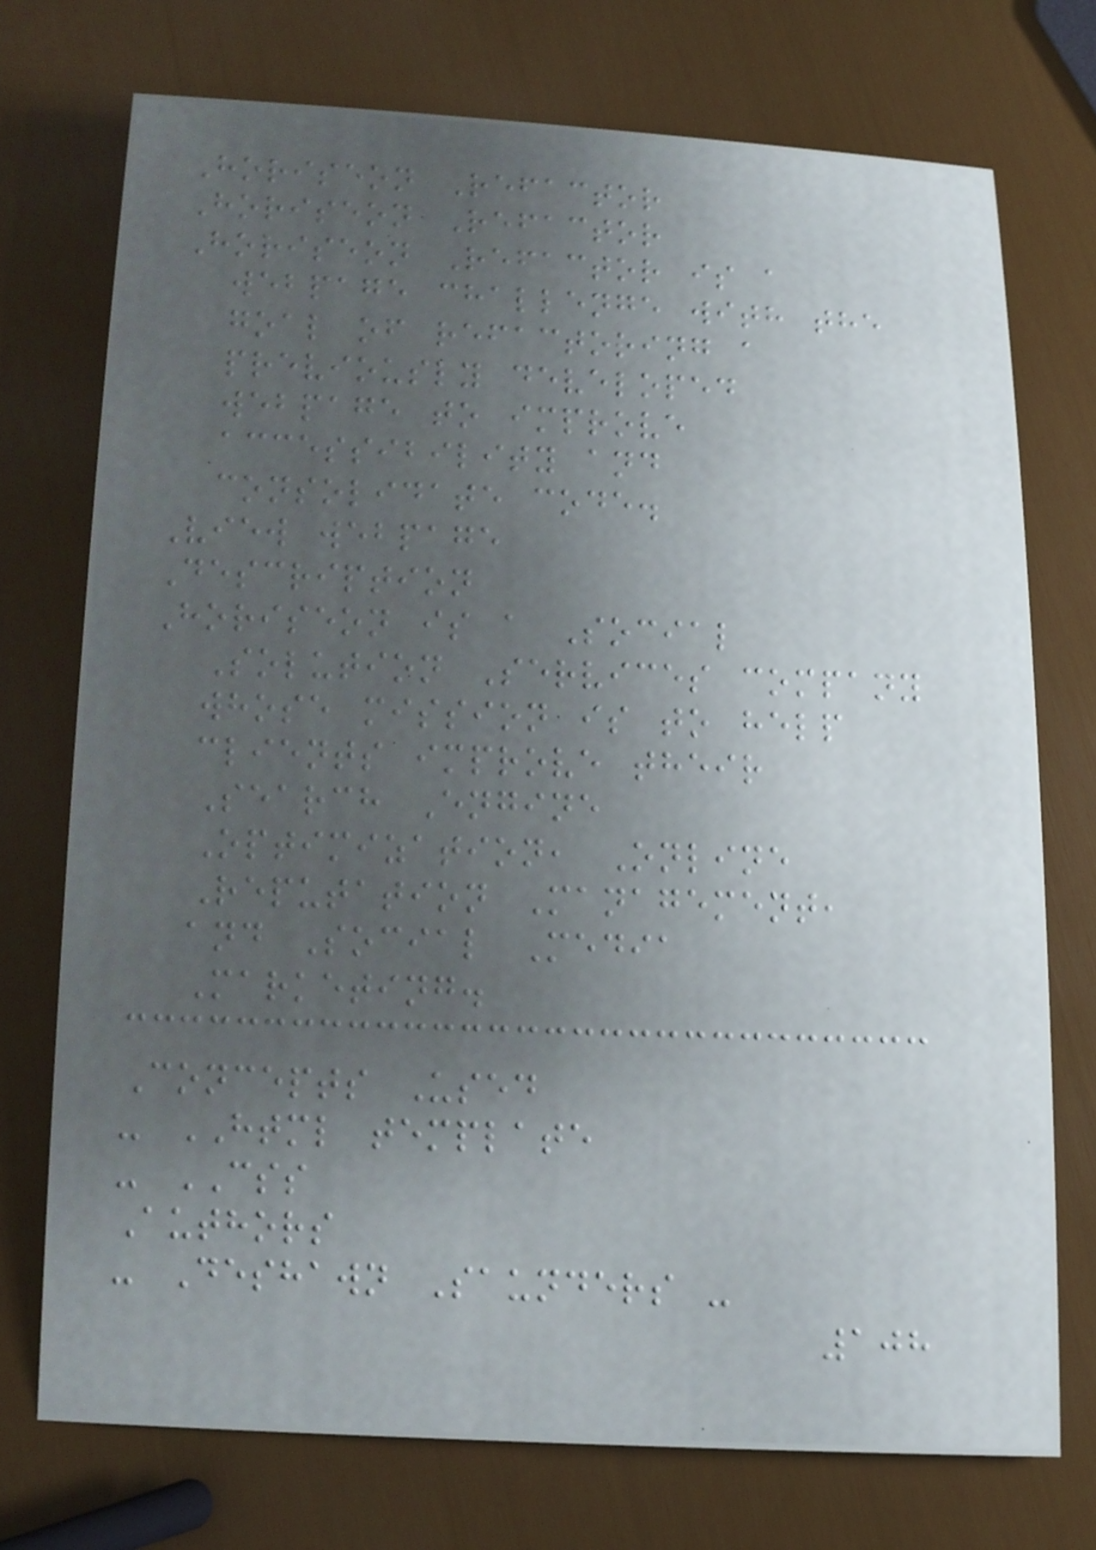Horiseon Refactor
Horiseon Refactor
Horiseon Refactor is a
webpage challenge with the
goal of refactoring a
previously developed
webpage to improve
accessibility and
consolidate code.
View webpage
Description
Horiseon is a Social
Solution Services company
whose mission is to help
clients improve their
Search Engine
Optimization, Online
Reputation Management,
and Social Media
Marketing.
Concepts Used
- HTML template
- CSS
Authors
- Deshawn Saunders -
108
